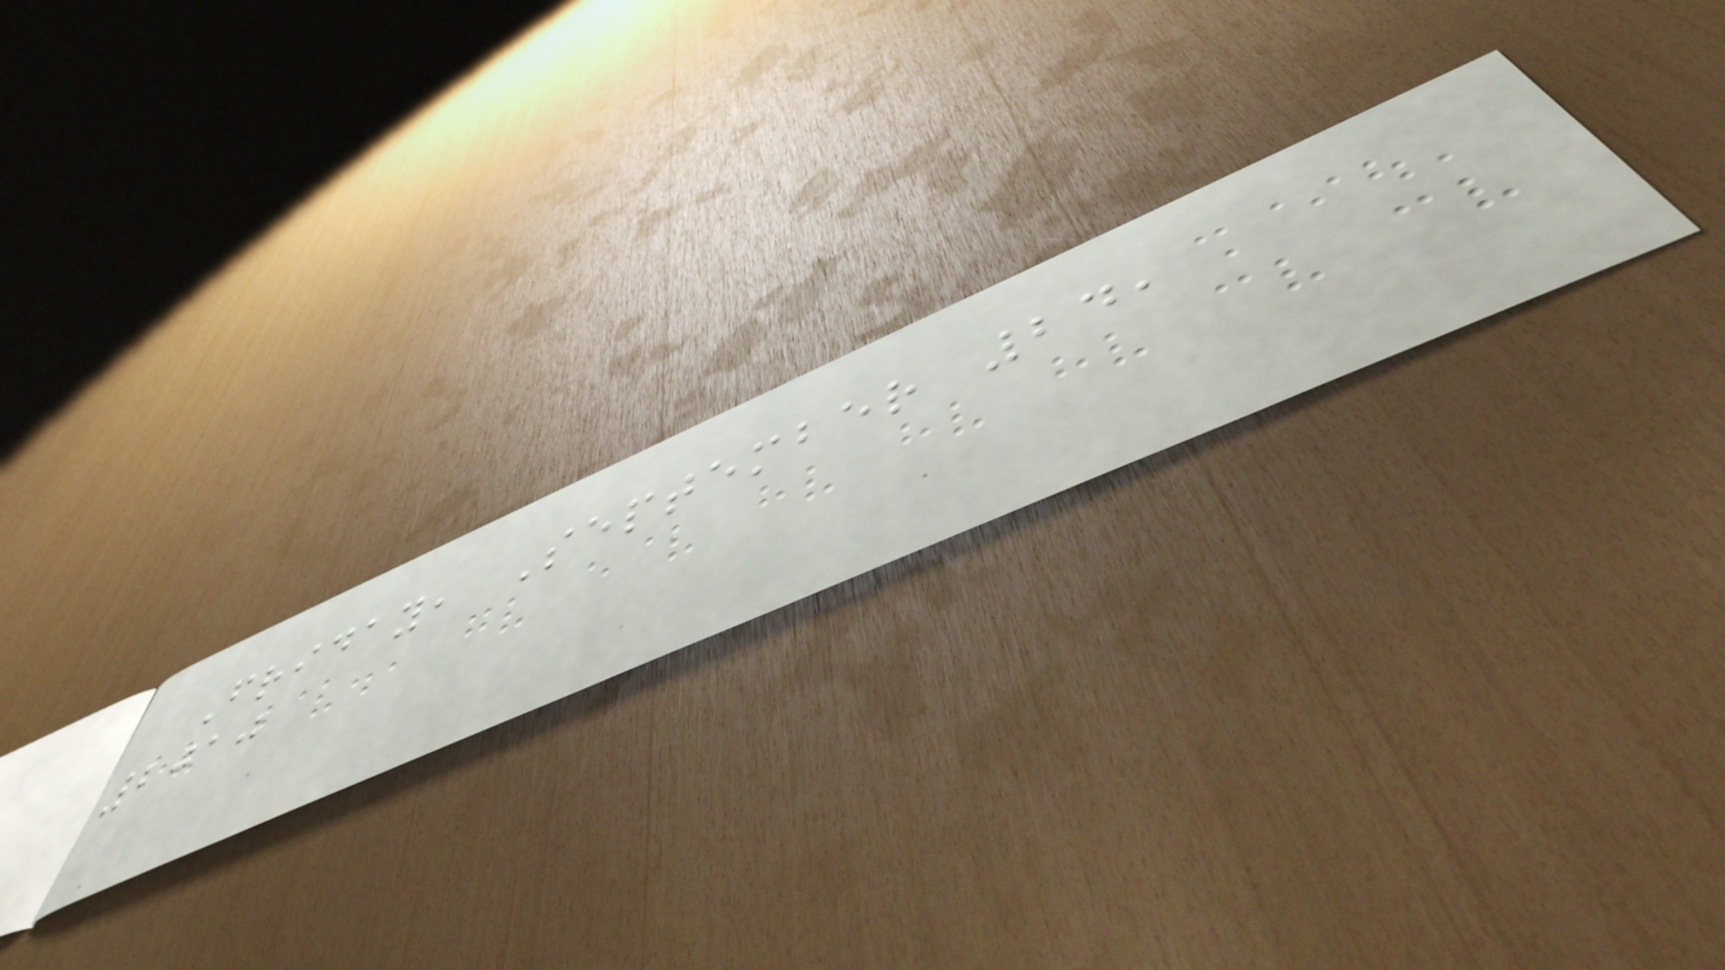Friday, September 24,
2010
